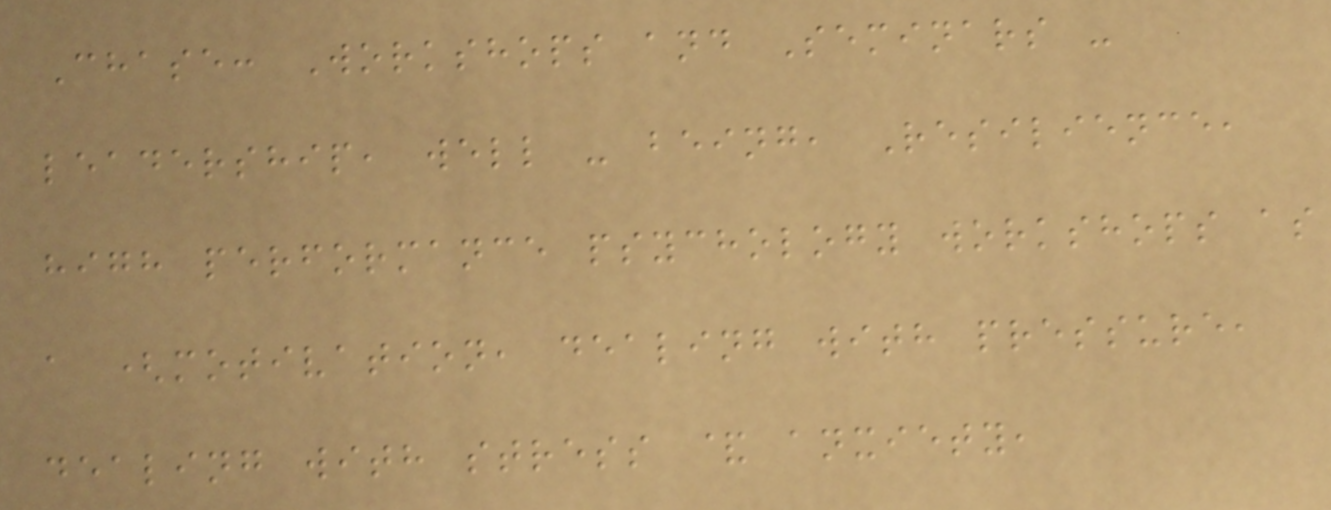Chase: Workshops and Seminars -
leadership, well - being, Resilience,
high performance psychology workshops as
a (motivation, dealing with pressure,
dealing with stress & anxiety,
